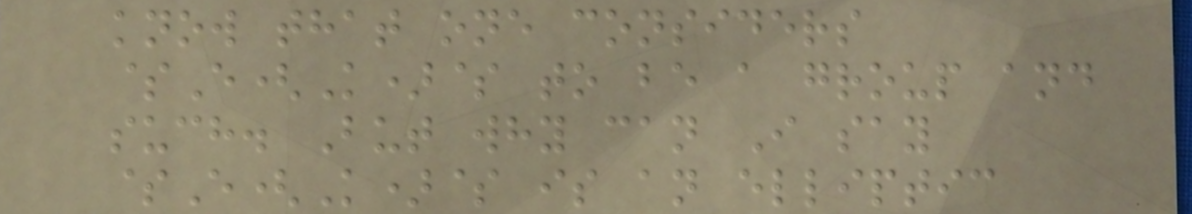know that one considers
$E(K)$ to be a group and
such. But why can I say
$E(K)$ is an elliptic
